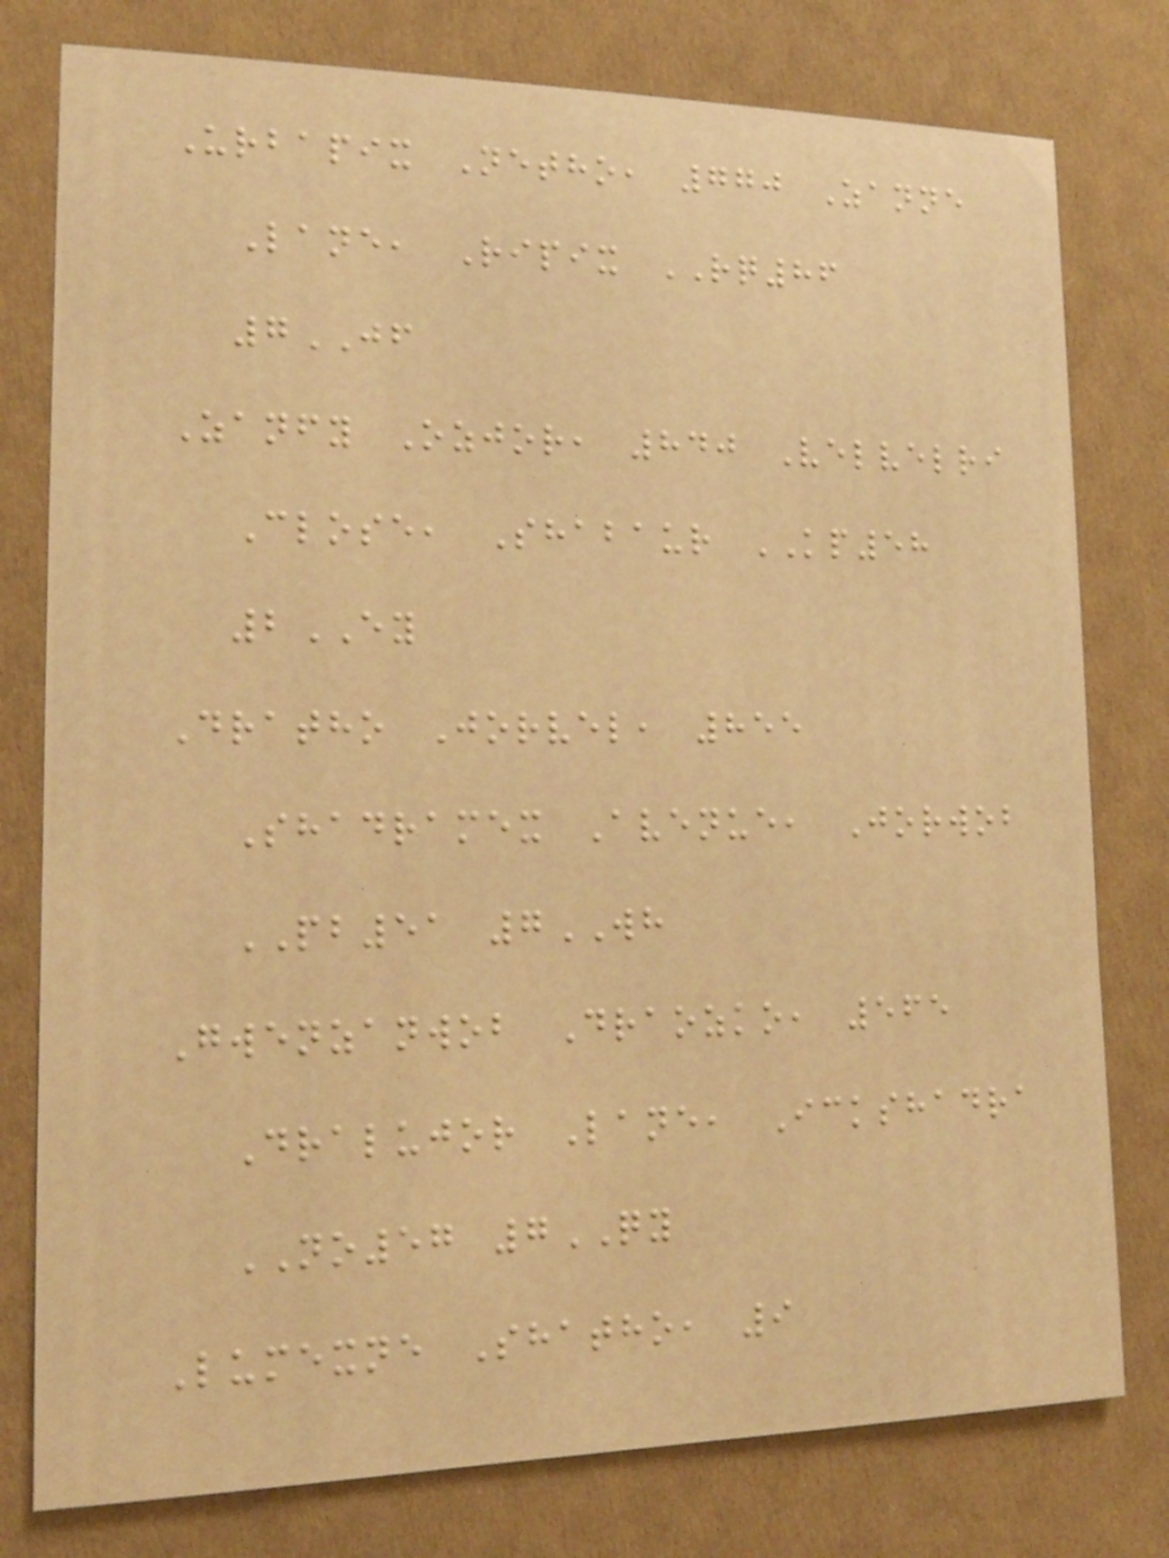Urbapix Netho, 770 Zanne
Lane, Ripix RQ86
7JF
Zanfy Ozjor, 840 Velvelri
Close, Shabaur KP58
2EY
Dratho Jorvel, 855
Shadramex Avenue, Jorwob
PB51 7WH
Gwenzanwob Draozko, 565
Dralujor Lane, Ickshadra
NO57 7QY
Lumexne Shatho, 9
